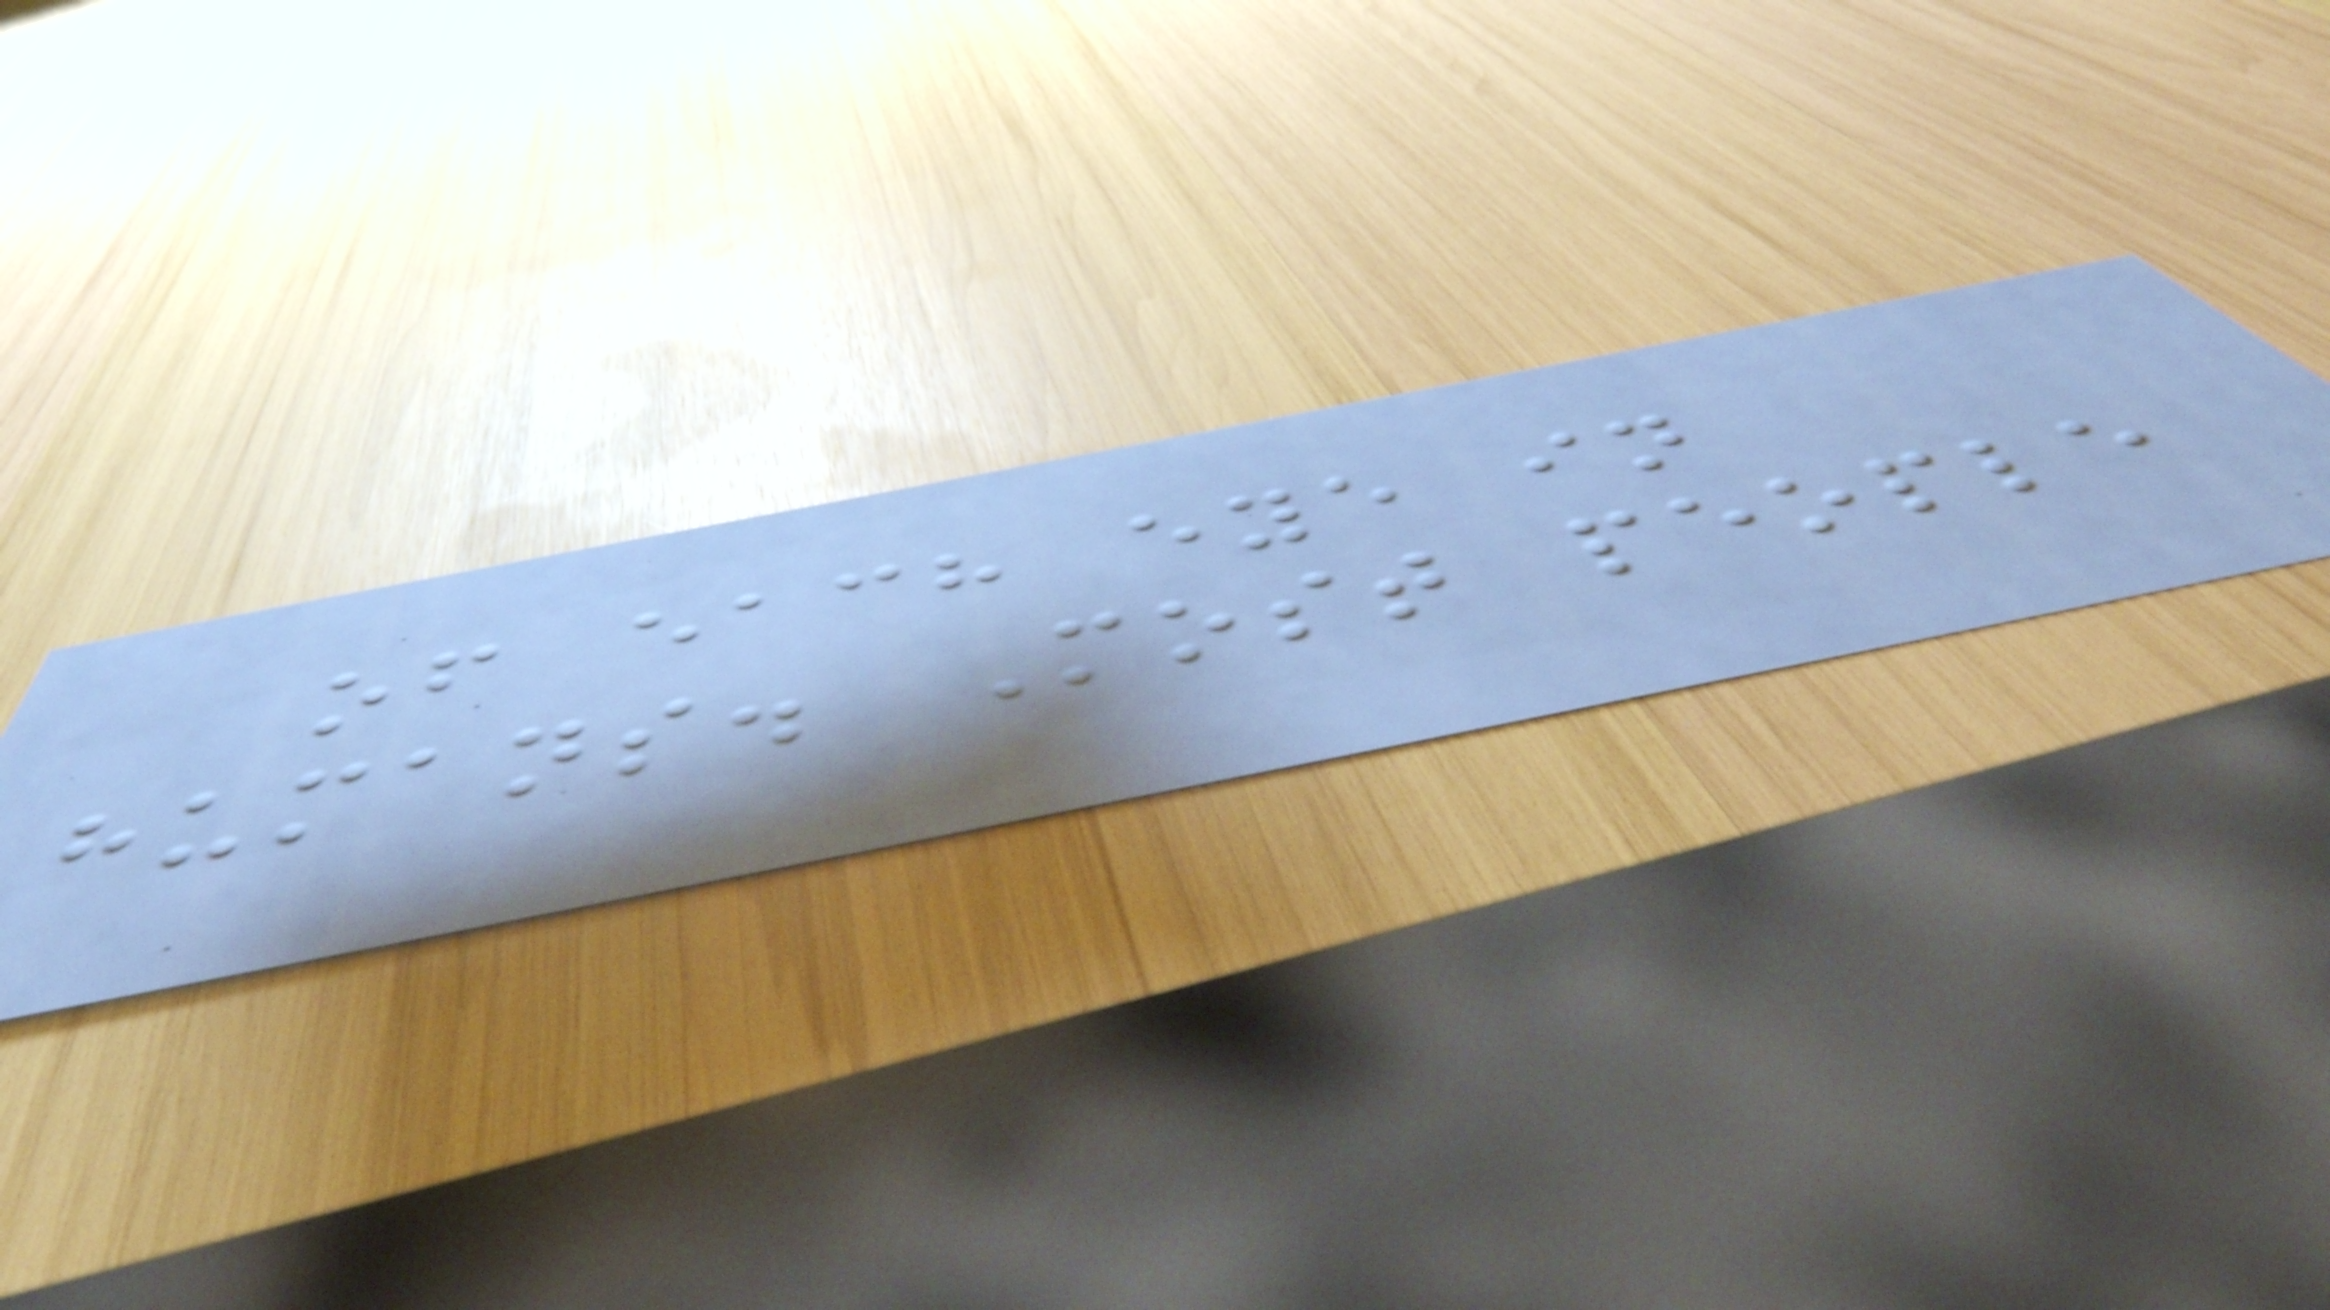of each eye in
humans. Most people
